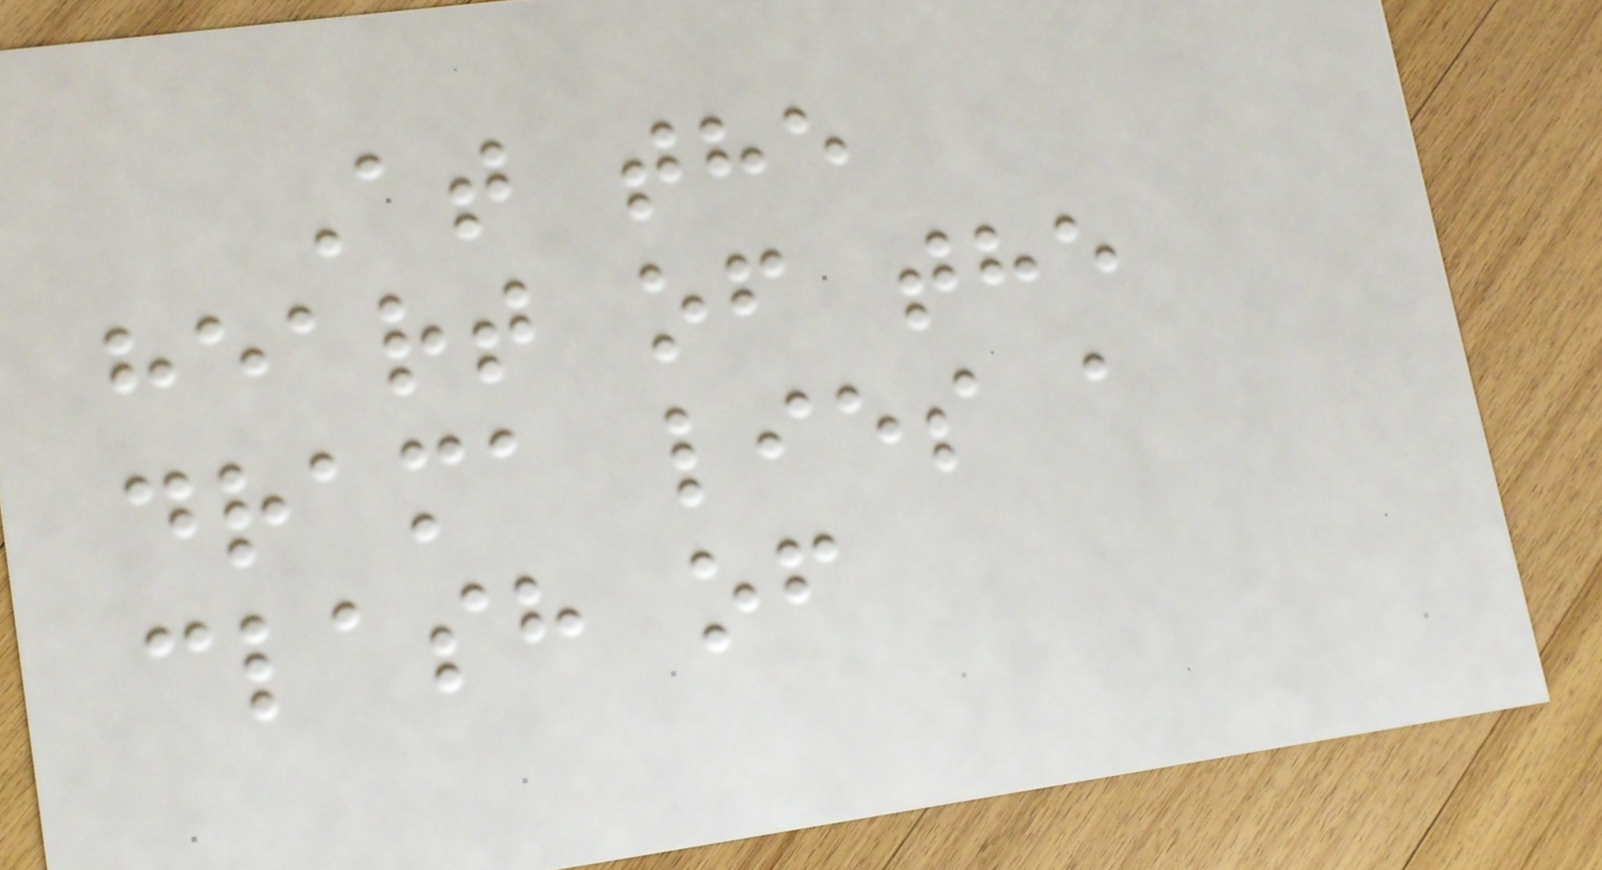At the
heart of the
drama lies a
clash of
